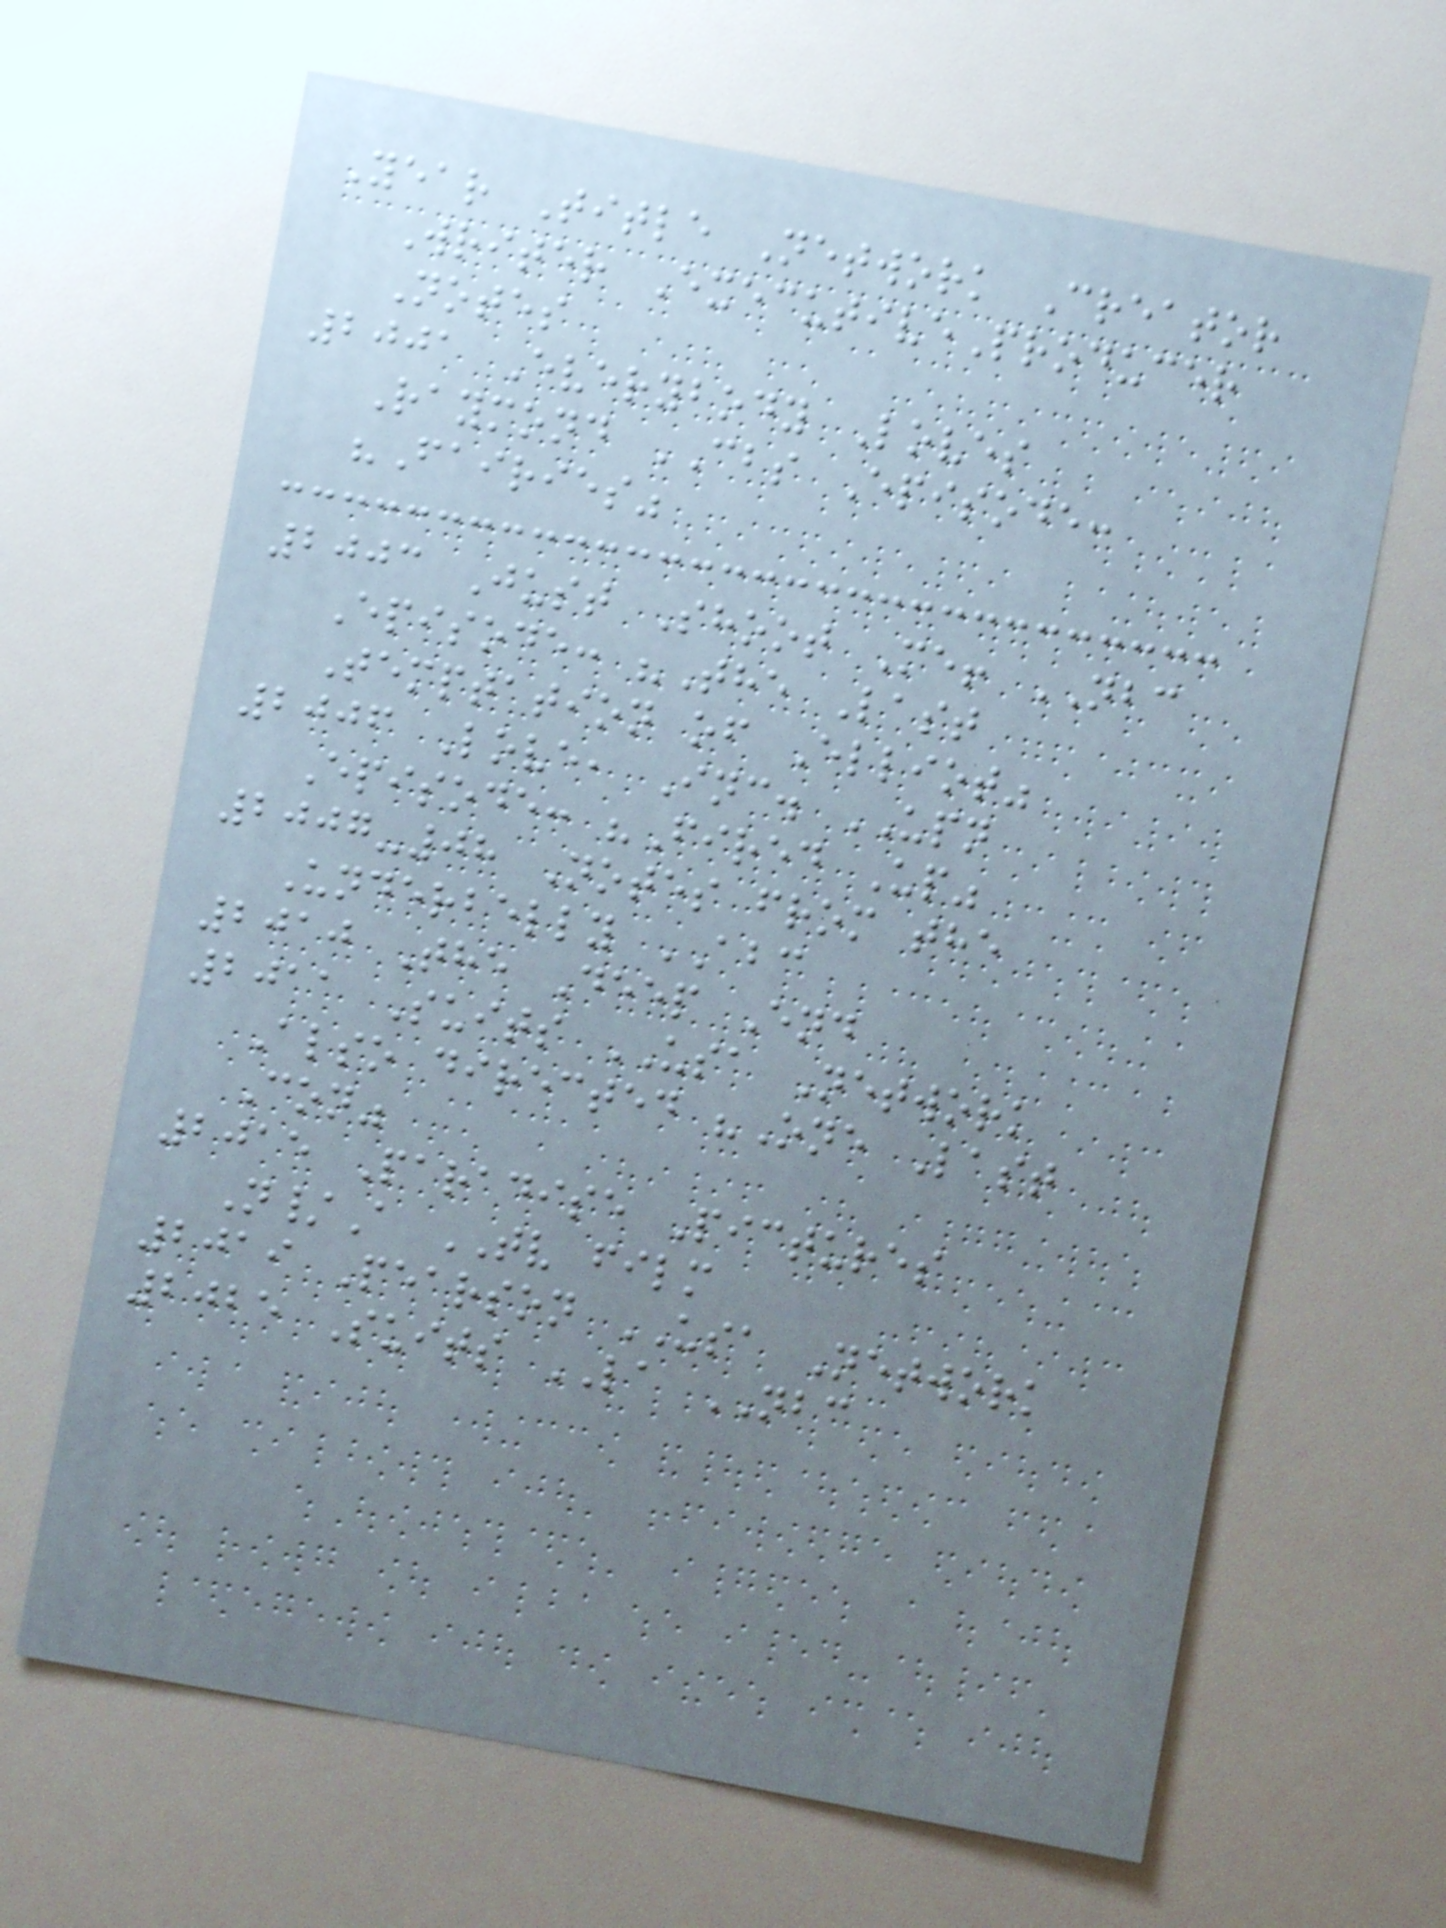Year Title Network Creator
Writer ExecutiveProducer
Notes
2001 Everybody Loves
Raymond CBS Episode:
"Fairies"
2003 Just Shoot Me! NBC
Episode: "The Last
Temptation of Elliot"
2006 Love, Inc. UPN
Episode: "Fired Up"
2007-08 Notes from the
Underbelly ABC
2010 The Deep End
2011 Suits USA Network
Also directed "One Last
Con"
2015 Paradise Pictures
N/A TV film
2019 Pearson USA Network
2025 Suits LA NBC
